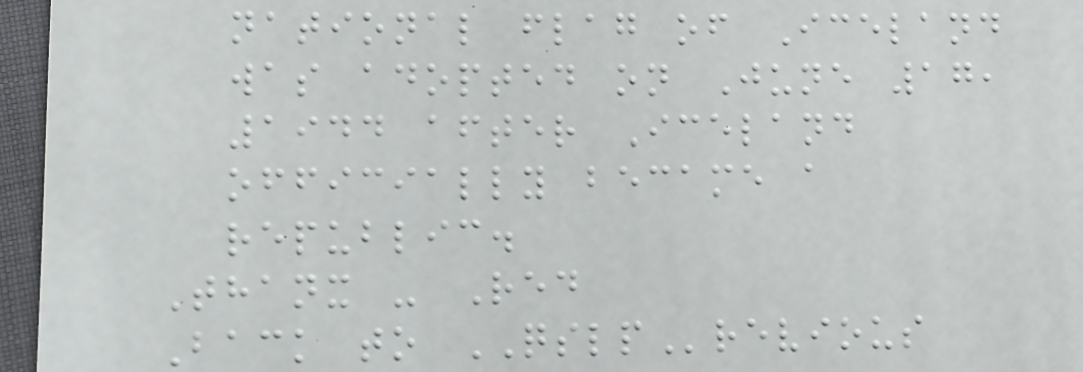national flag of Iceland
was adopted on June 17,
1944 after Iceland
officially became a
republic.
Thanx - Red
Back to QSLPrevious
